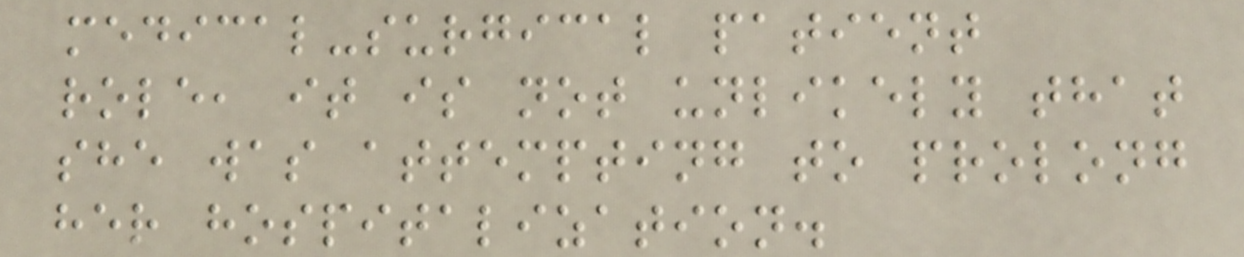medical-surgical patient
role, it is not unlikely that
she was attempting to prolong
her hospitalization.
